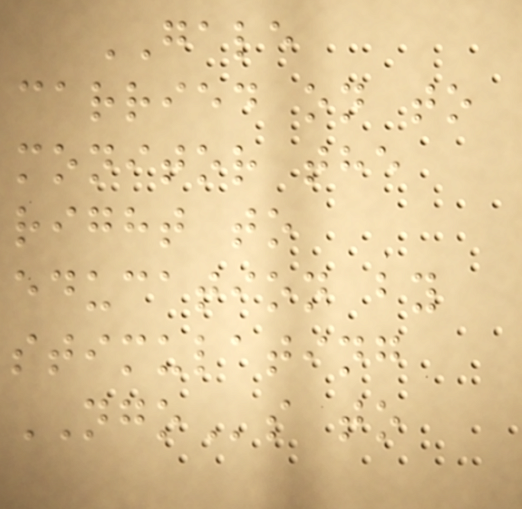GALE
carried on to
monitor the
right to
education by
stimulating
NGOs to
